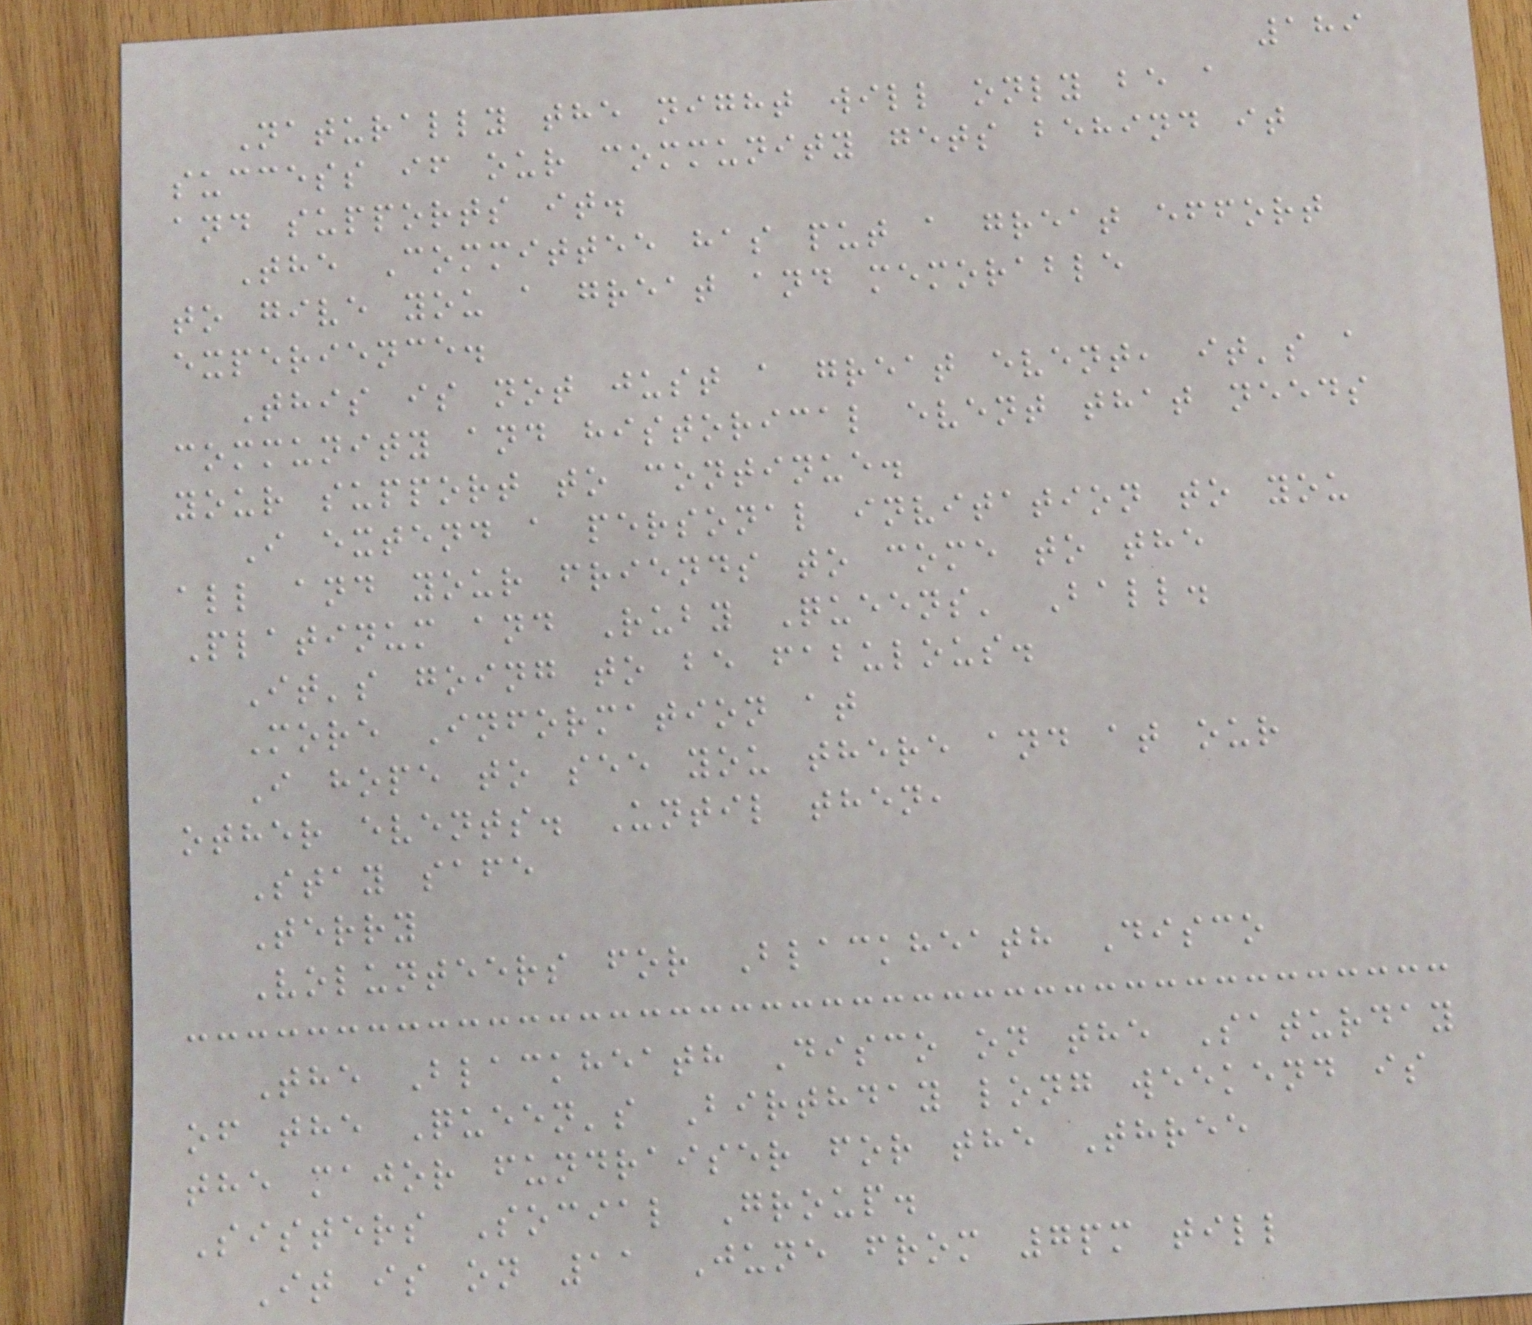189
Naturally the night will only be a
success if our community gets behind it
and supports it.
The Committee has put a great effort
to give you a great and memorable
experience.
This is not just a great event, it's a
community and historical event that needs
your support to continue.
I extend a personal invitation to you
all and your friends to come to the
Platinum and Ruby Queens' Ball.
It's going to be fabulous.
More Information at
I hope to see you there and at our
other events. Until then,
Stay safe
Terry
Volunteers for Blackheath Disco
The Blackheath Disco on the Saturday
of the Queen's Birthday long weekend is
the major fundraiser for the Three
Sisters Social Group.
It is on 11 June from 7pm till
